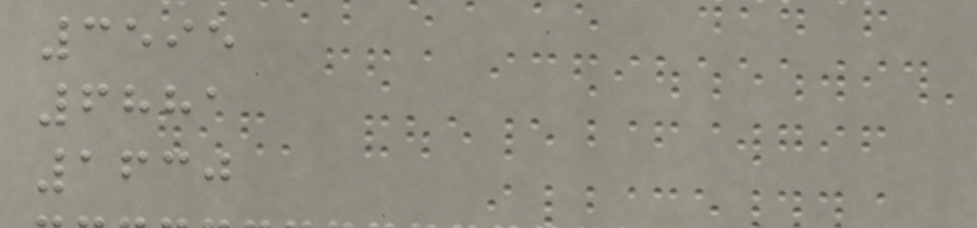3595
6881
1630
